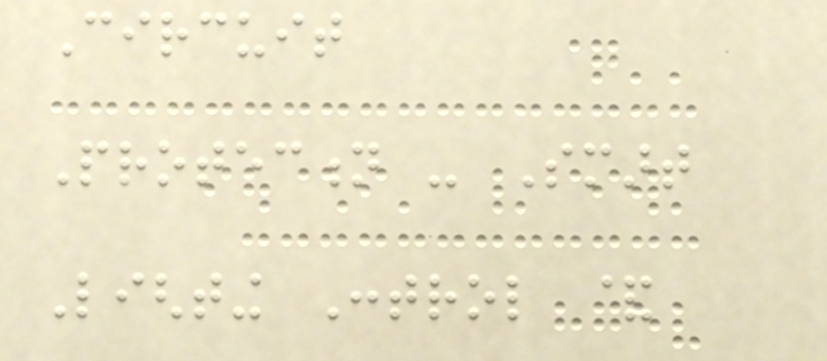Circuit
Protection - Smart
Lighting Control &
